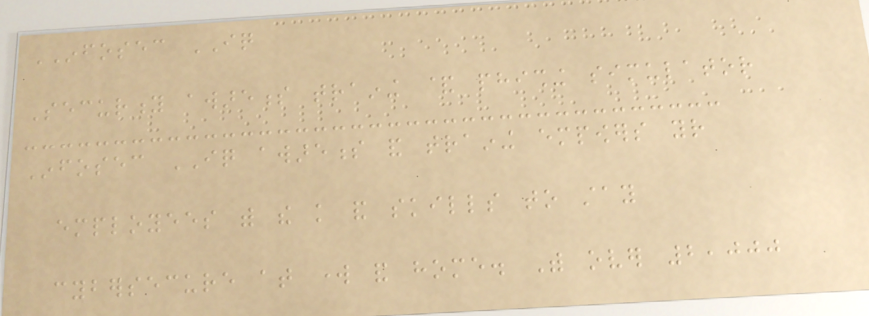INFOSEC IQ
Security awareness training & phishing simulator
Infosec IQ awareness and training empowers your
employees with the knowledge and skills to stay
cybersecure at work and home. With over 2,000
